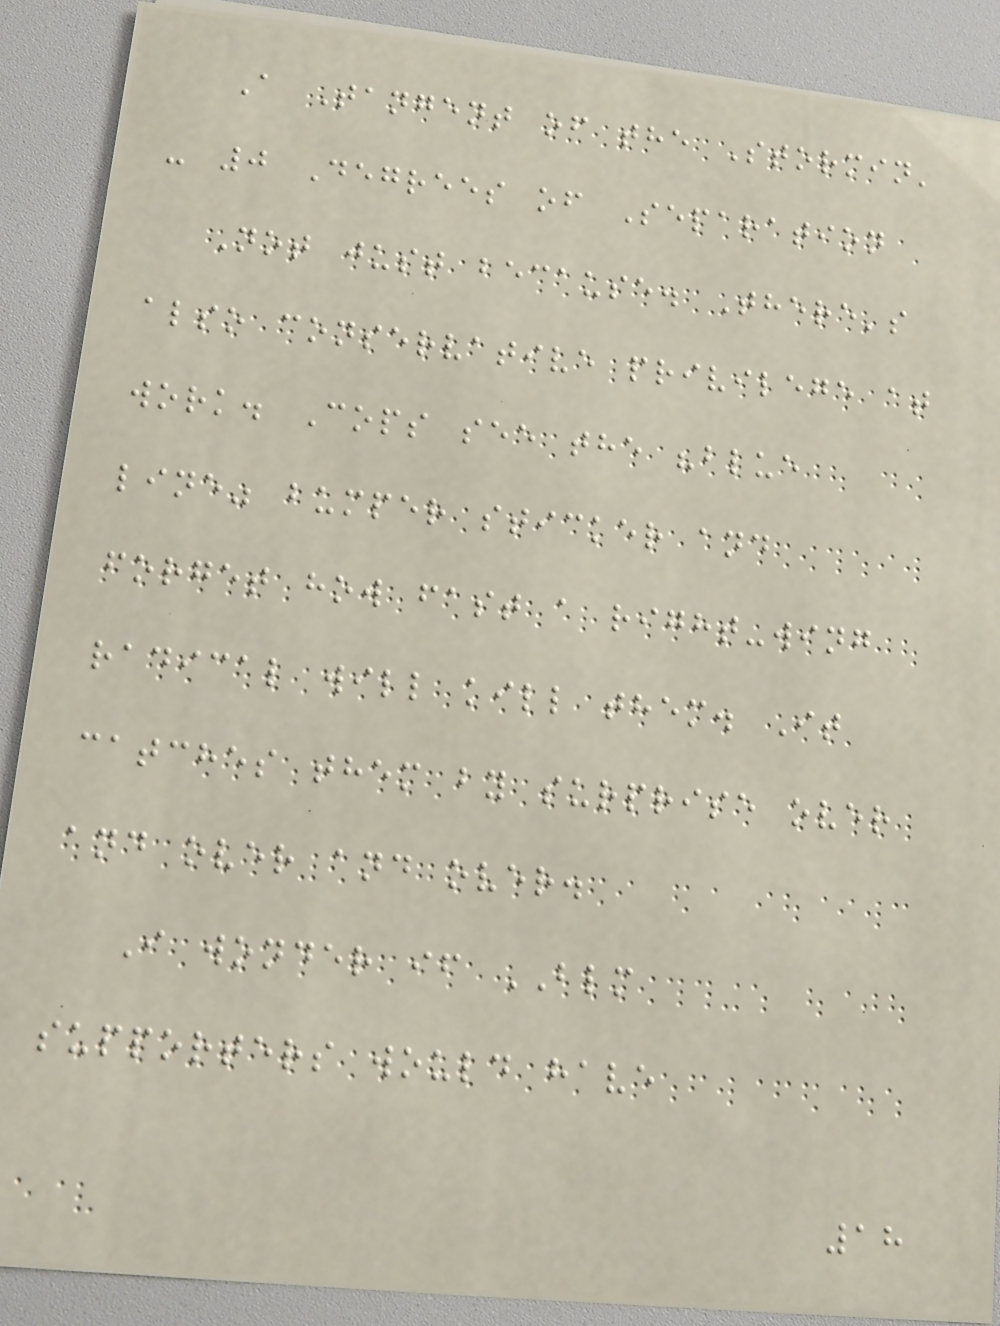A Tangent of the Stormin'
- 0 Degrees of Separation
Not just because. There's
also conservative privilege at
work. Cops see the "blue
line" bumper sticker and
forget how fast a right-wing
radical will kill them. It
catches them by surprise over
and over and over.
I wonder if BLM
supporters would have
18
